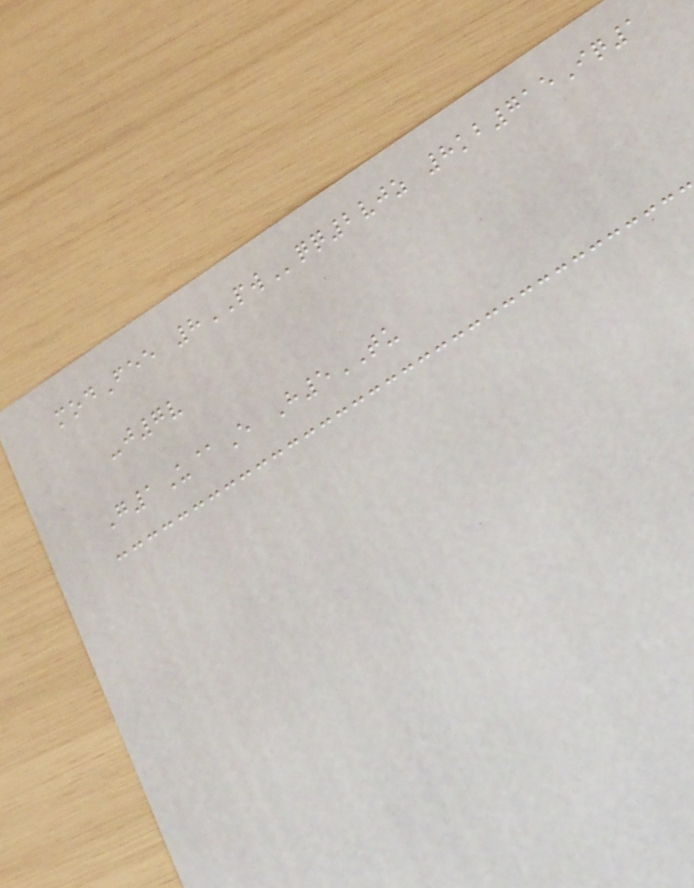modFee 8PWqq2vjz 8kb715Iq1
-j7v
G1U@E H5TU
